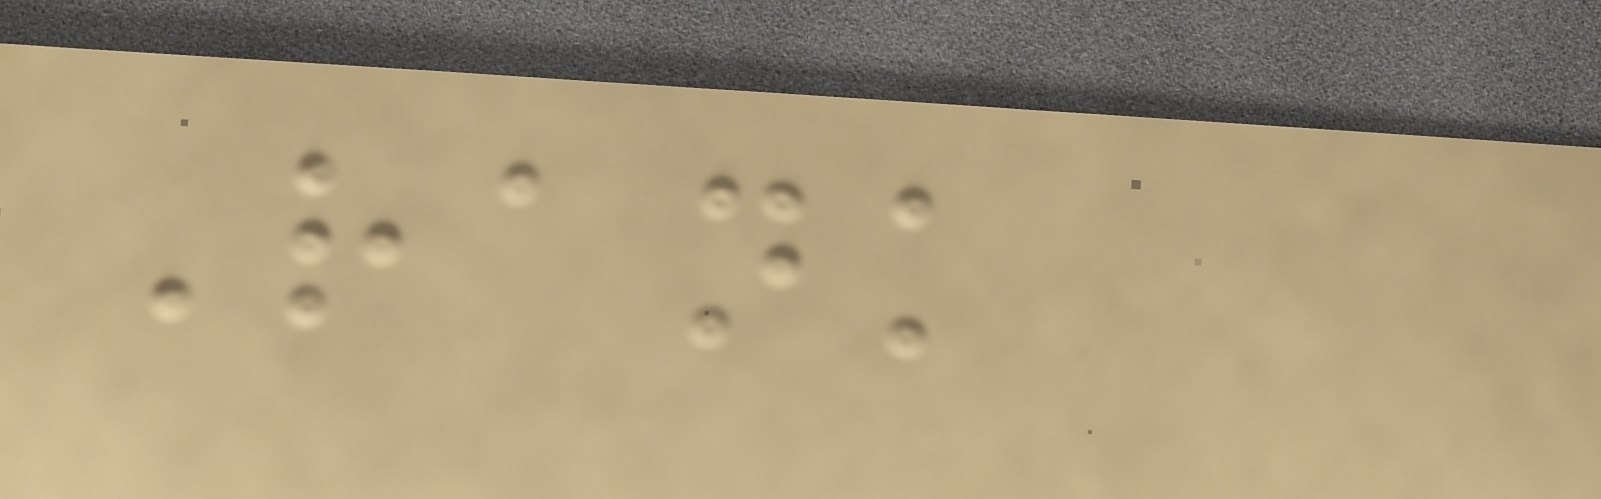Rank
